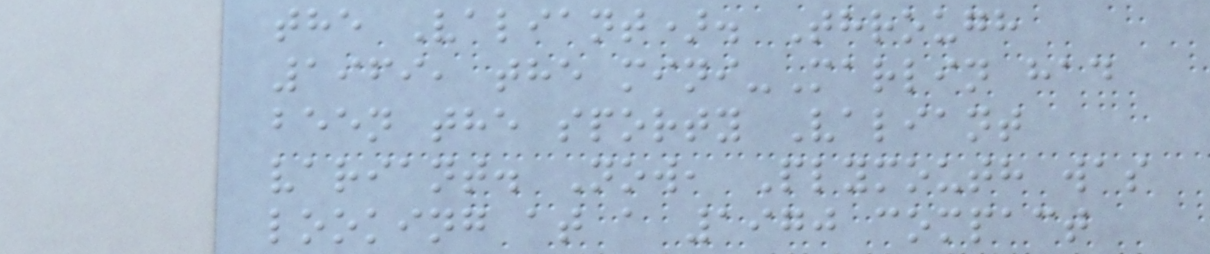the Valiant). Through
1969, the mini-Marlin had
been the sporty Valiant
variant. Now, Plymouth was
looking at a 1970 compact
